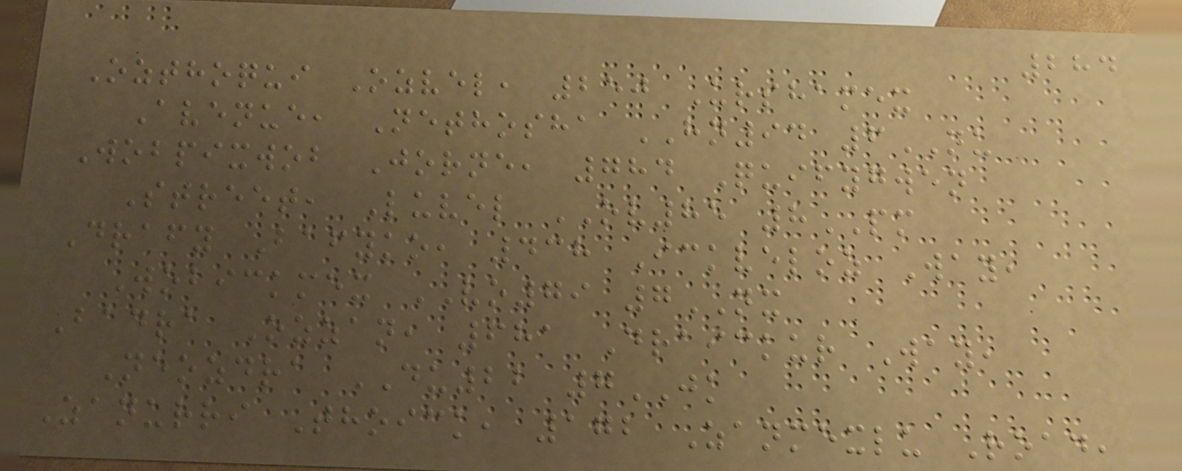284
Ozthoqui Ozvel, 250 Urshamex
Avenue, Nethosha HN94 6NU
Wobpixwob Jorne, 784 Quifygwen
Street, Luvel OV85 8PM
Drafy Bafyko, 438 Ickveloz Way,
Wobickmex VO79 7NX
Badra Ozzan, 681 Draickur Way,
Neozdra DU22 7JK
Zanurri Thoick, 172 Zanmexlu Road,
